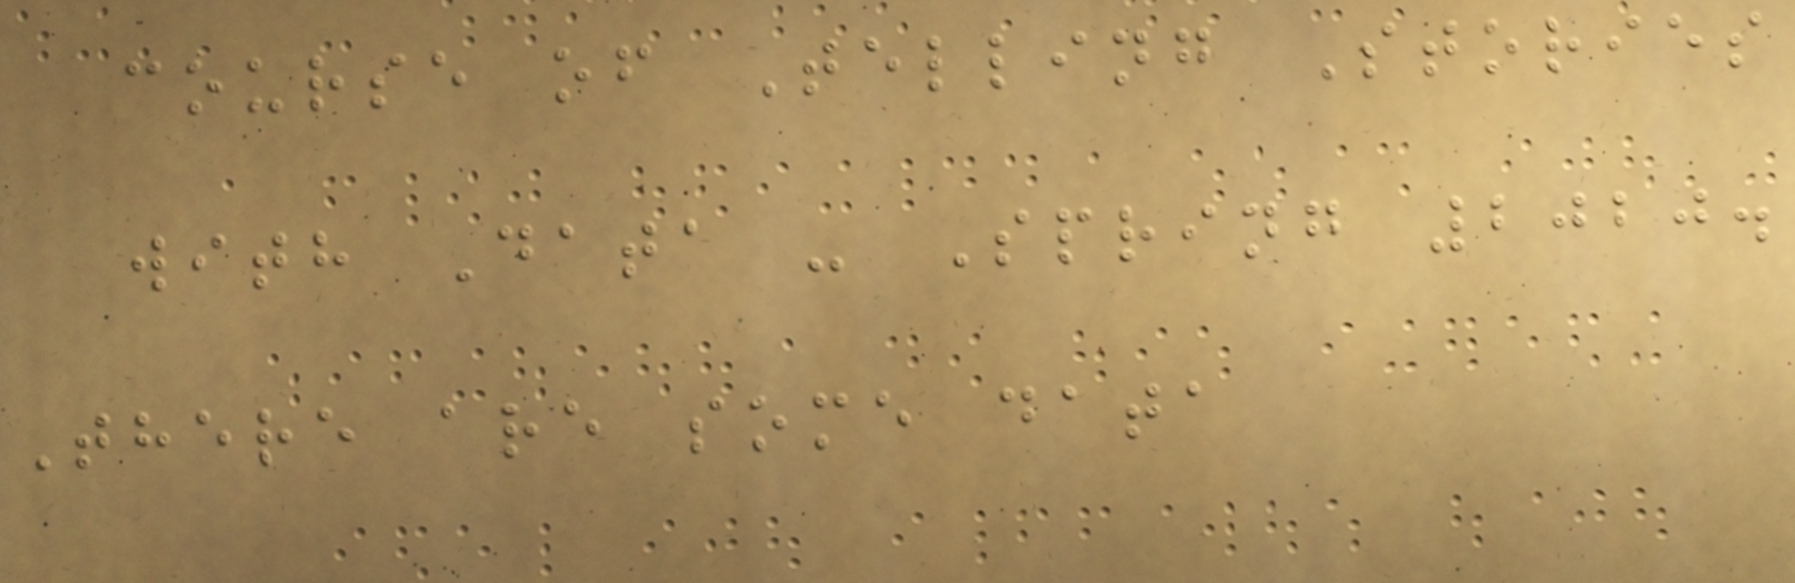course of Telling Stories
with Data - Spring 2020.
There are some data
